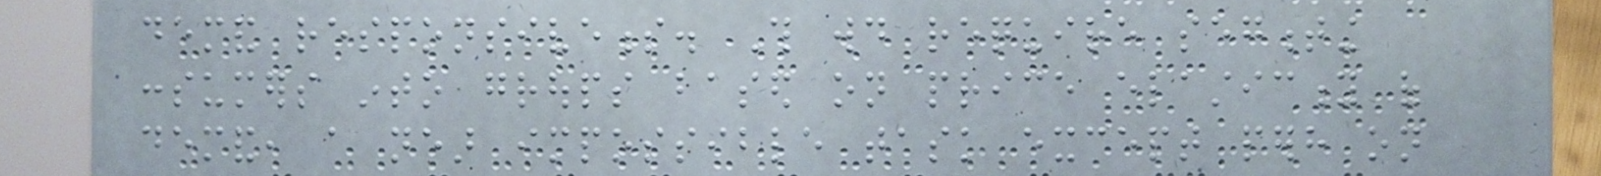demand responsiveness. This would require segmenting
consumers into groups based on price elasticity of
demand, a near impossible task except perhaps on
